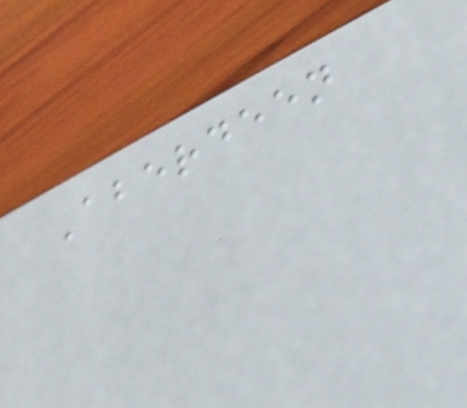Aberdeen
